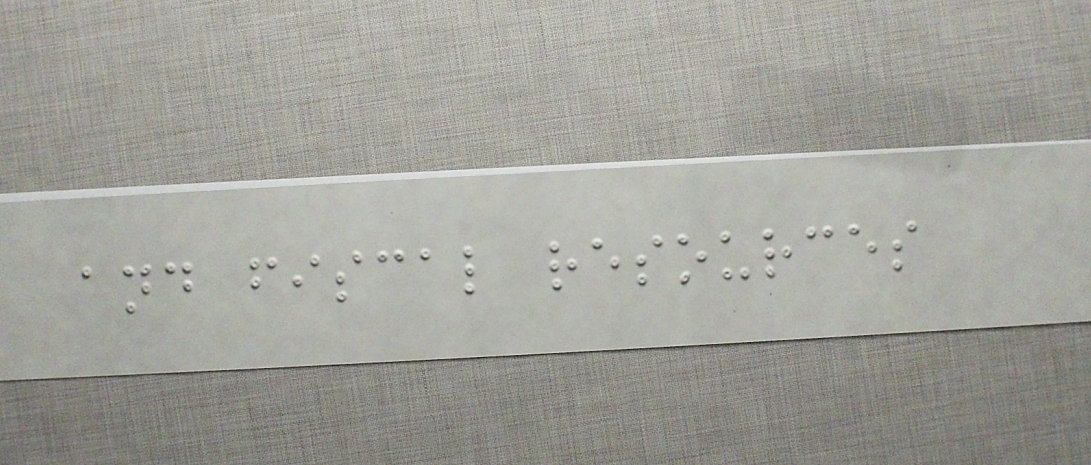and fiscal resources
